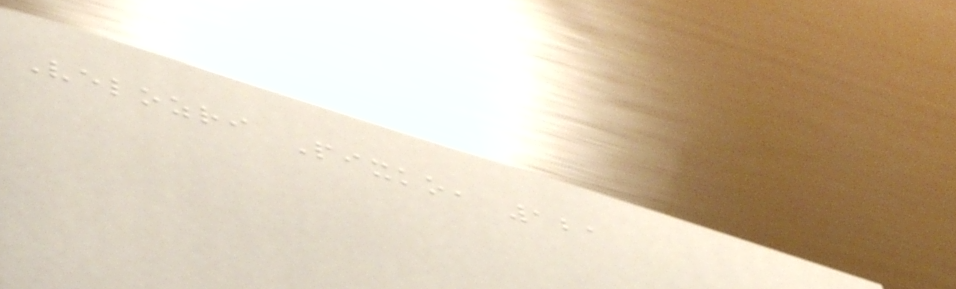Velozri Pixko, 121
